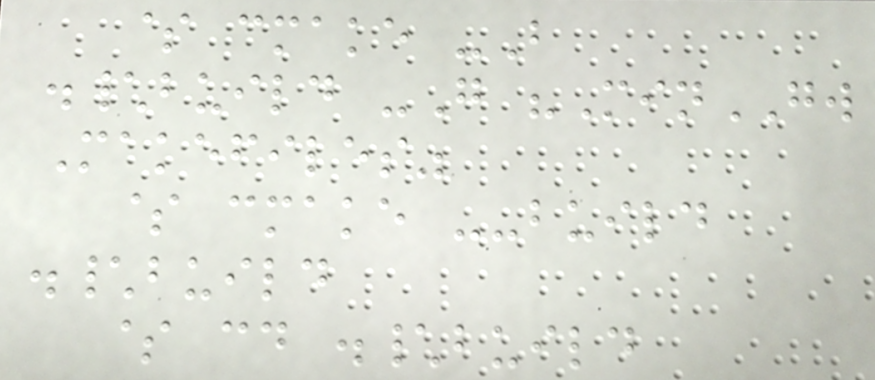$ cmake -B
.\build -G "MinGW
Makefiles"
$ cmake --build
.\build
$ cd .\build
